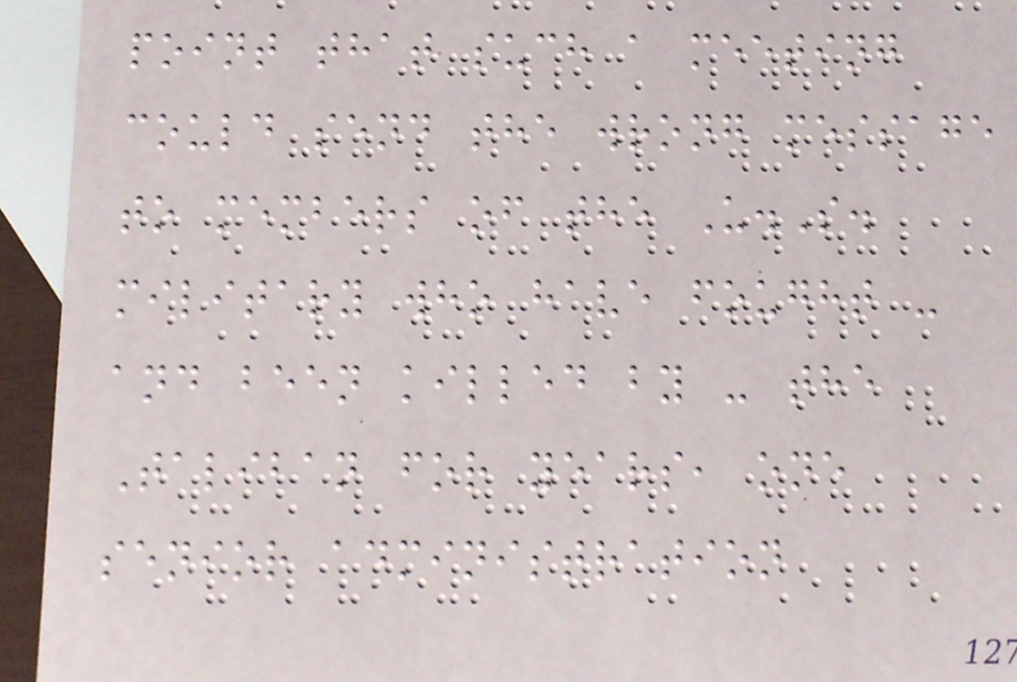point that such a meeting
could send the wrong message
to members of the U.S.
military who have fought -
and been killed by - the
Taliban for years, one
senior administration
